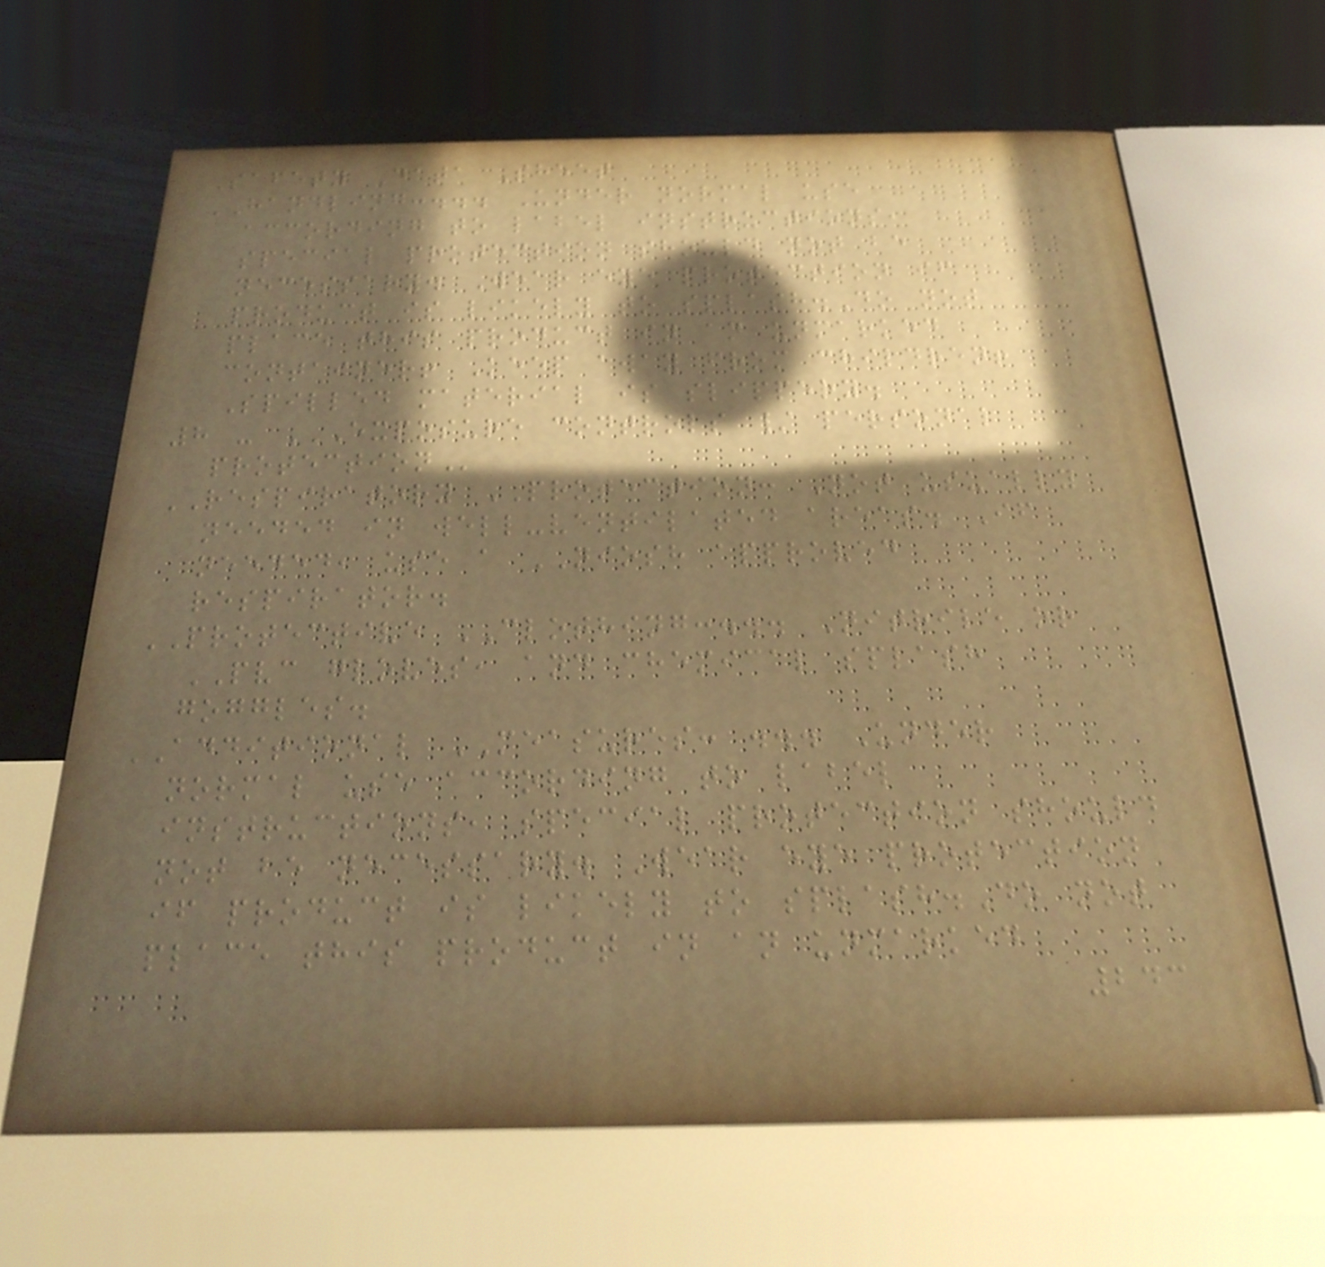Safety Data Sheet
HANDLING:... Under normal use
according to label instructions,
special protection should not be
necessary. Wear eye protection if
product is likely to splash.Do not
place this product in an unmarked
container! Keep away from children!
Spilled material is slippery.
8 - EXPOSURE CONTROLS / PERSONAL
PROTECTION
RESPIRATORY PROTECTION: Not usually
needed in well-ventilated areas. If
needed, use a NIOSH approved
respirator.
PROTECTIVE CLOTHING:... Nitrile or
PVC gloves, and chemical splash
goggles.
ADDITIONAL MEASURES: ... Under
normal use according to label
instructions, special protection should
not be necessary. Wear eye protection
if product is likely to splash.Do not
place this product in an unmarked
243
